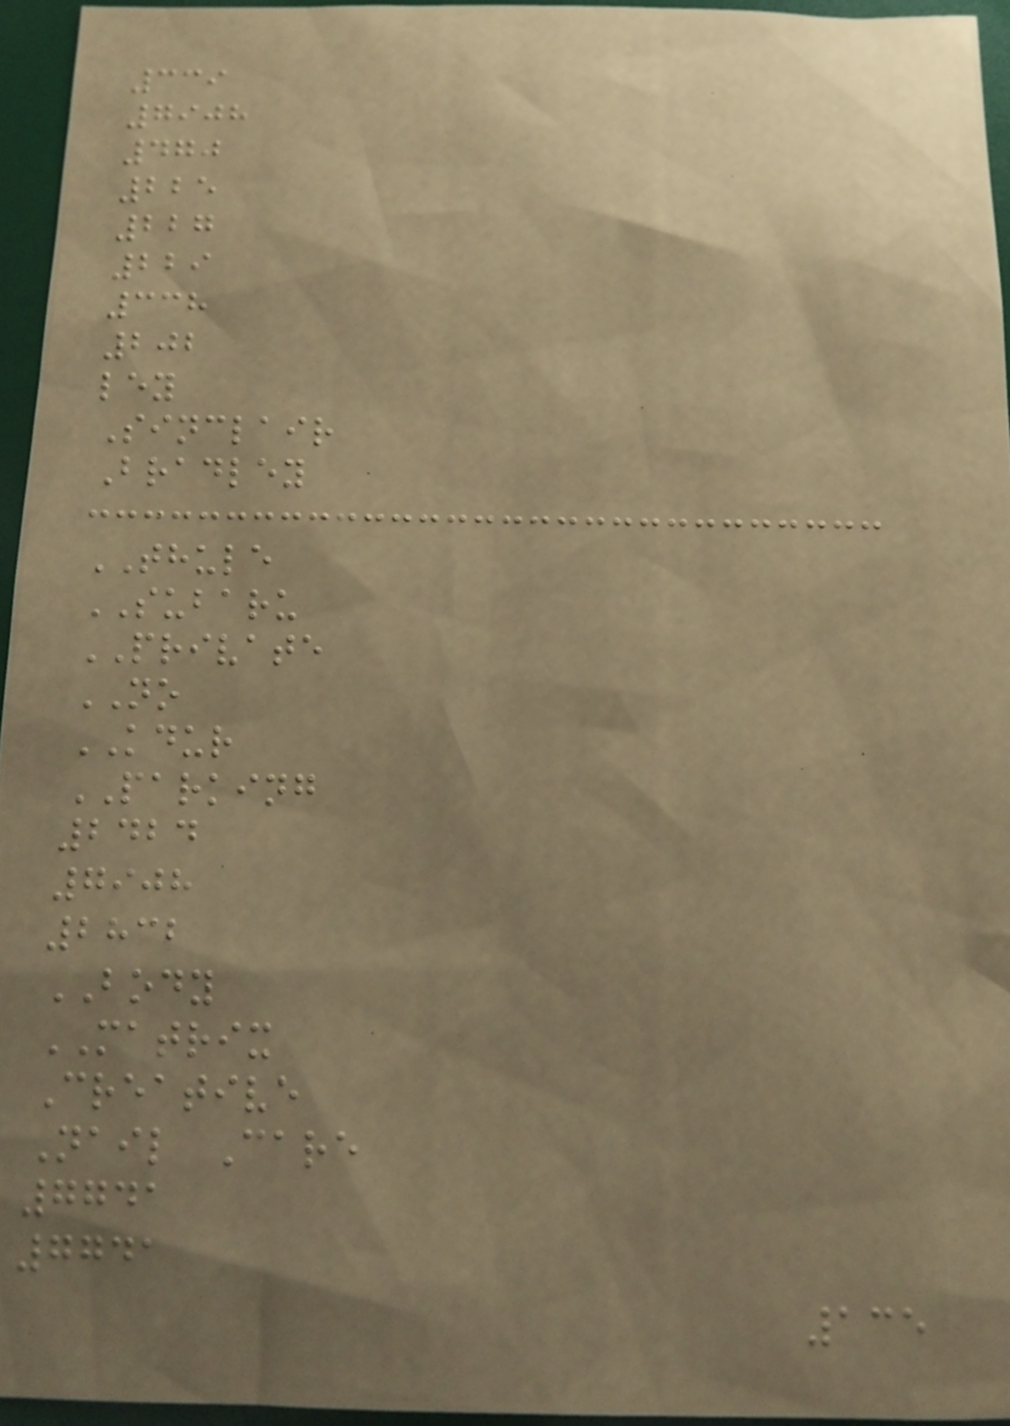339
7908
470
225
227
229
338
202
ley
Sinclair
Bradley
THULE
SUBARU
PRIVATE
NO
KDUR
PARKING
2424
7908
2832
BODY
MATRIX
Creative
Nail Care
7741
7741
135
